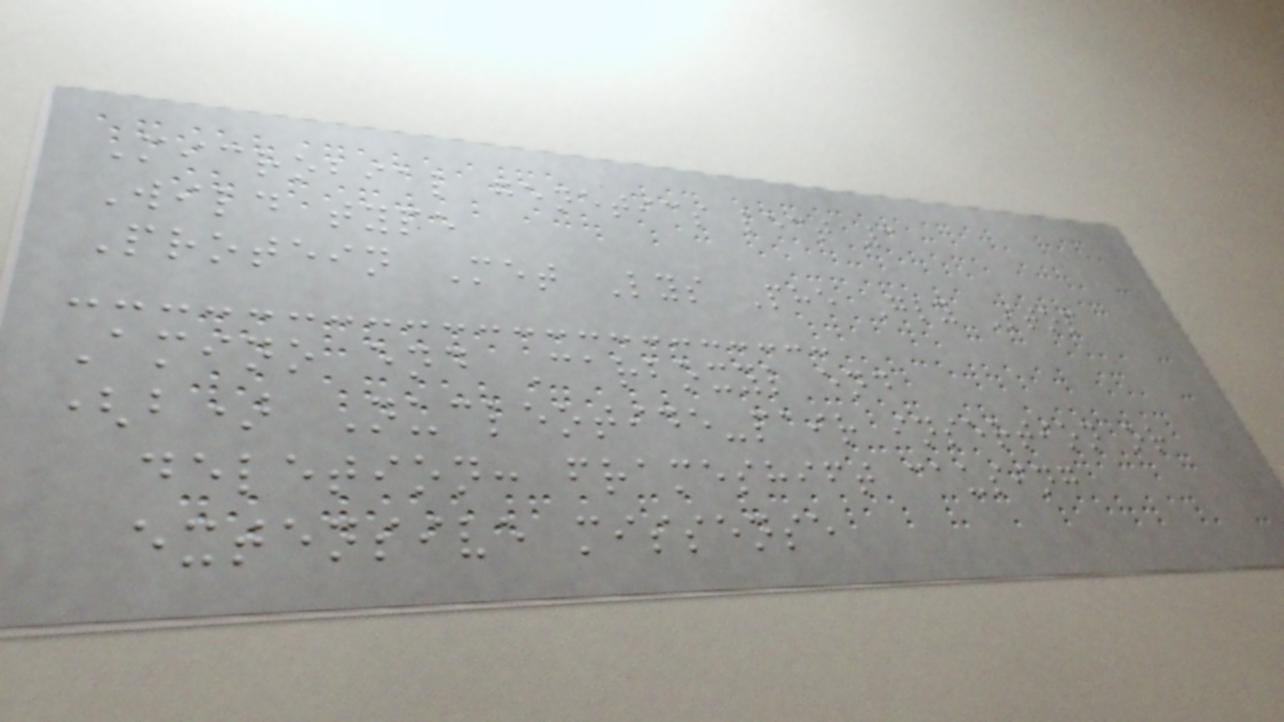Microbial genetics lect 3
Wild type
Protein Met Lys Phe Gly Stop
Amino end Carboxyl end
(b) Nucleotide-pair insertion or
deletion: frameshift causing
extensive missense
